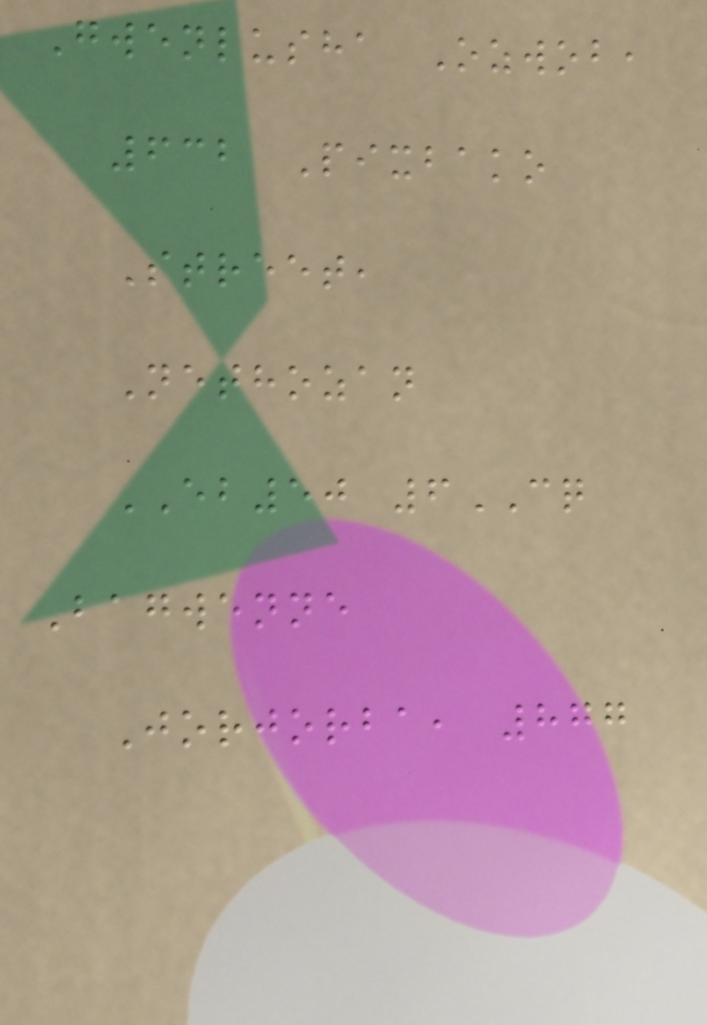Gwenlusha Ozwob,
632 Pixbako
Street,
Nethozan
EB50 6CQ
Bagwenne
Jorjorba, 877
